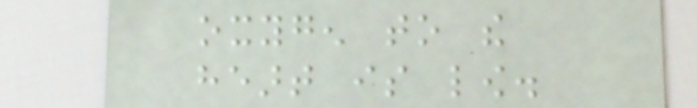oxygen to the
heart is low.
